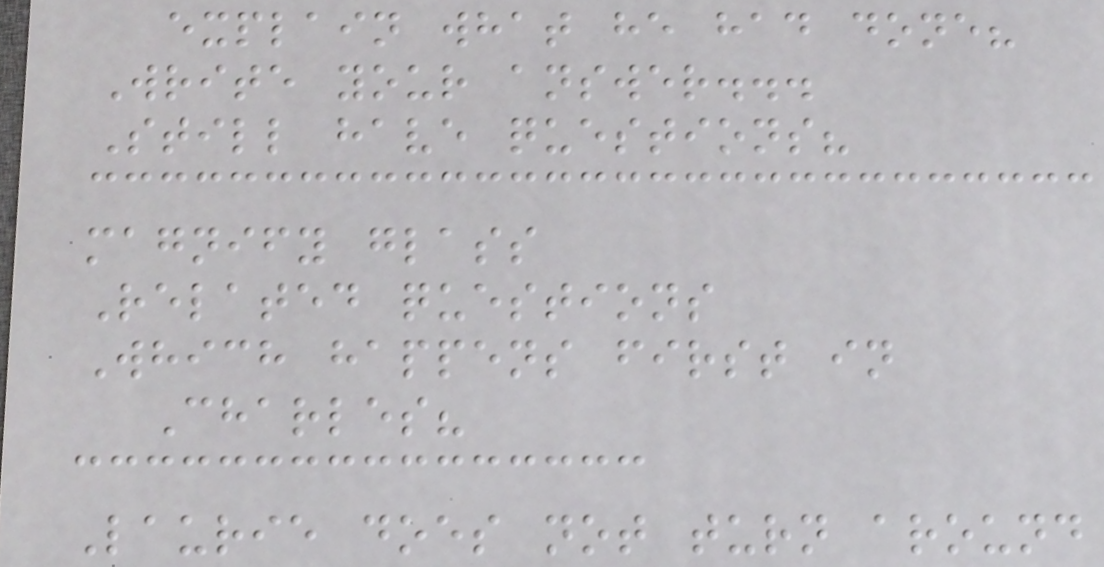explain what he had done?
Write your answer...
Still have questions?
magnify glass
Related questions
Which happens first in
Charles?
Laurie does not turn around
